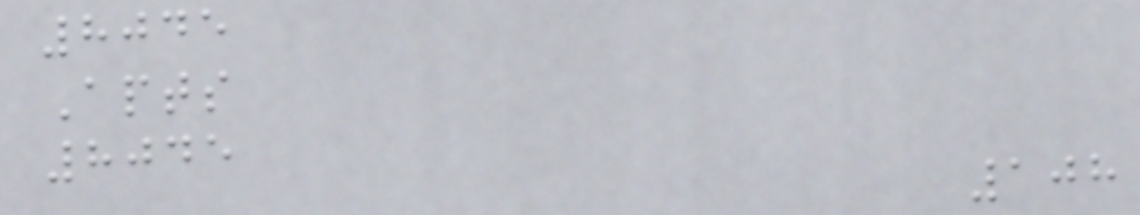8045
Apts
8045
108
